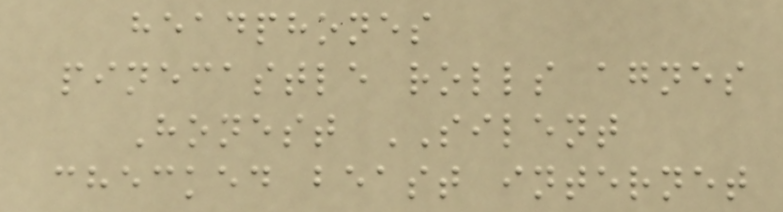headphones
pinecastle rolls agnes
Honest SILENT
checked beast internet
